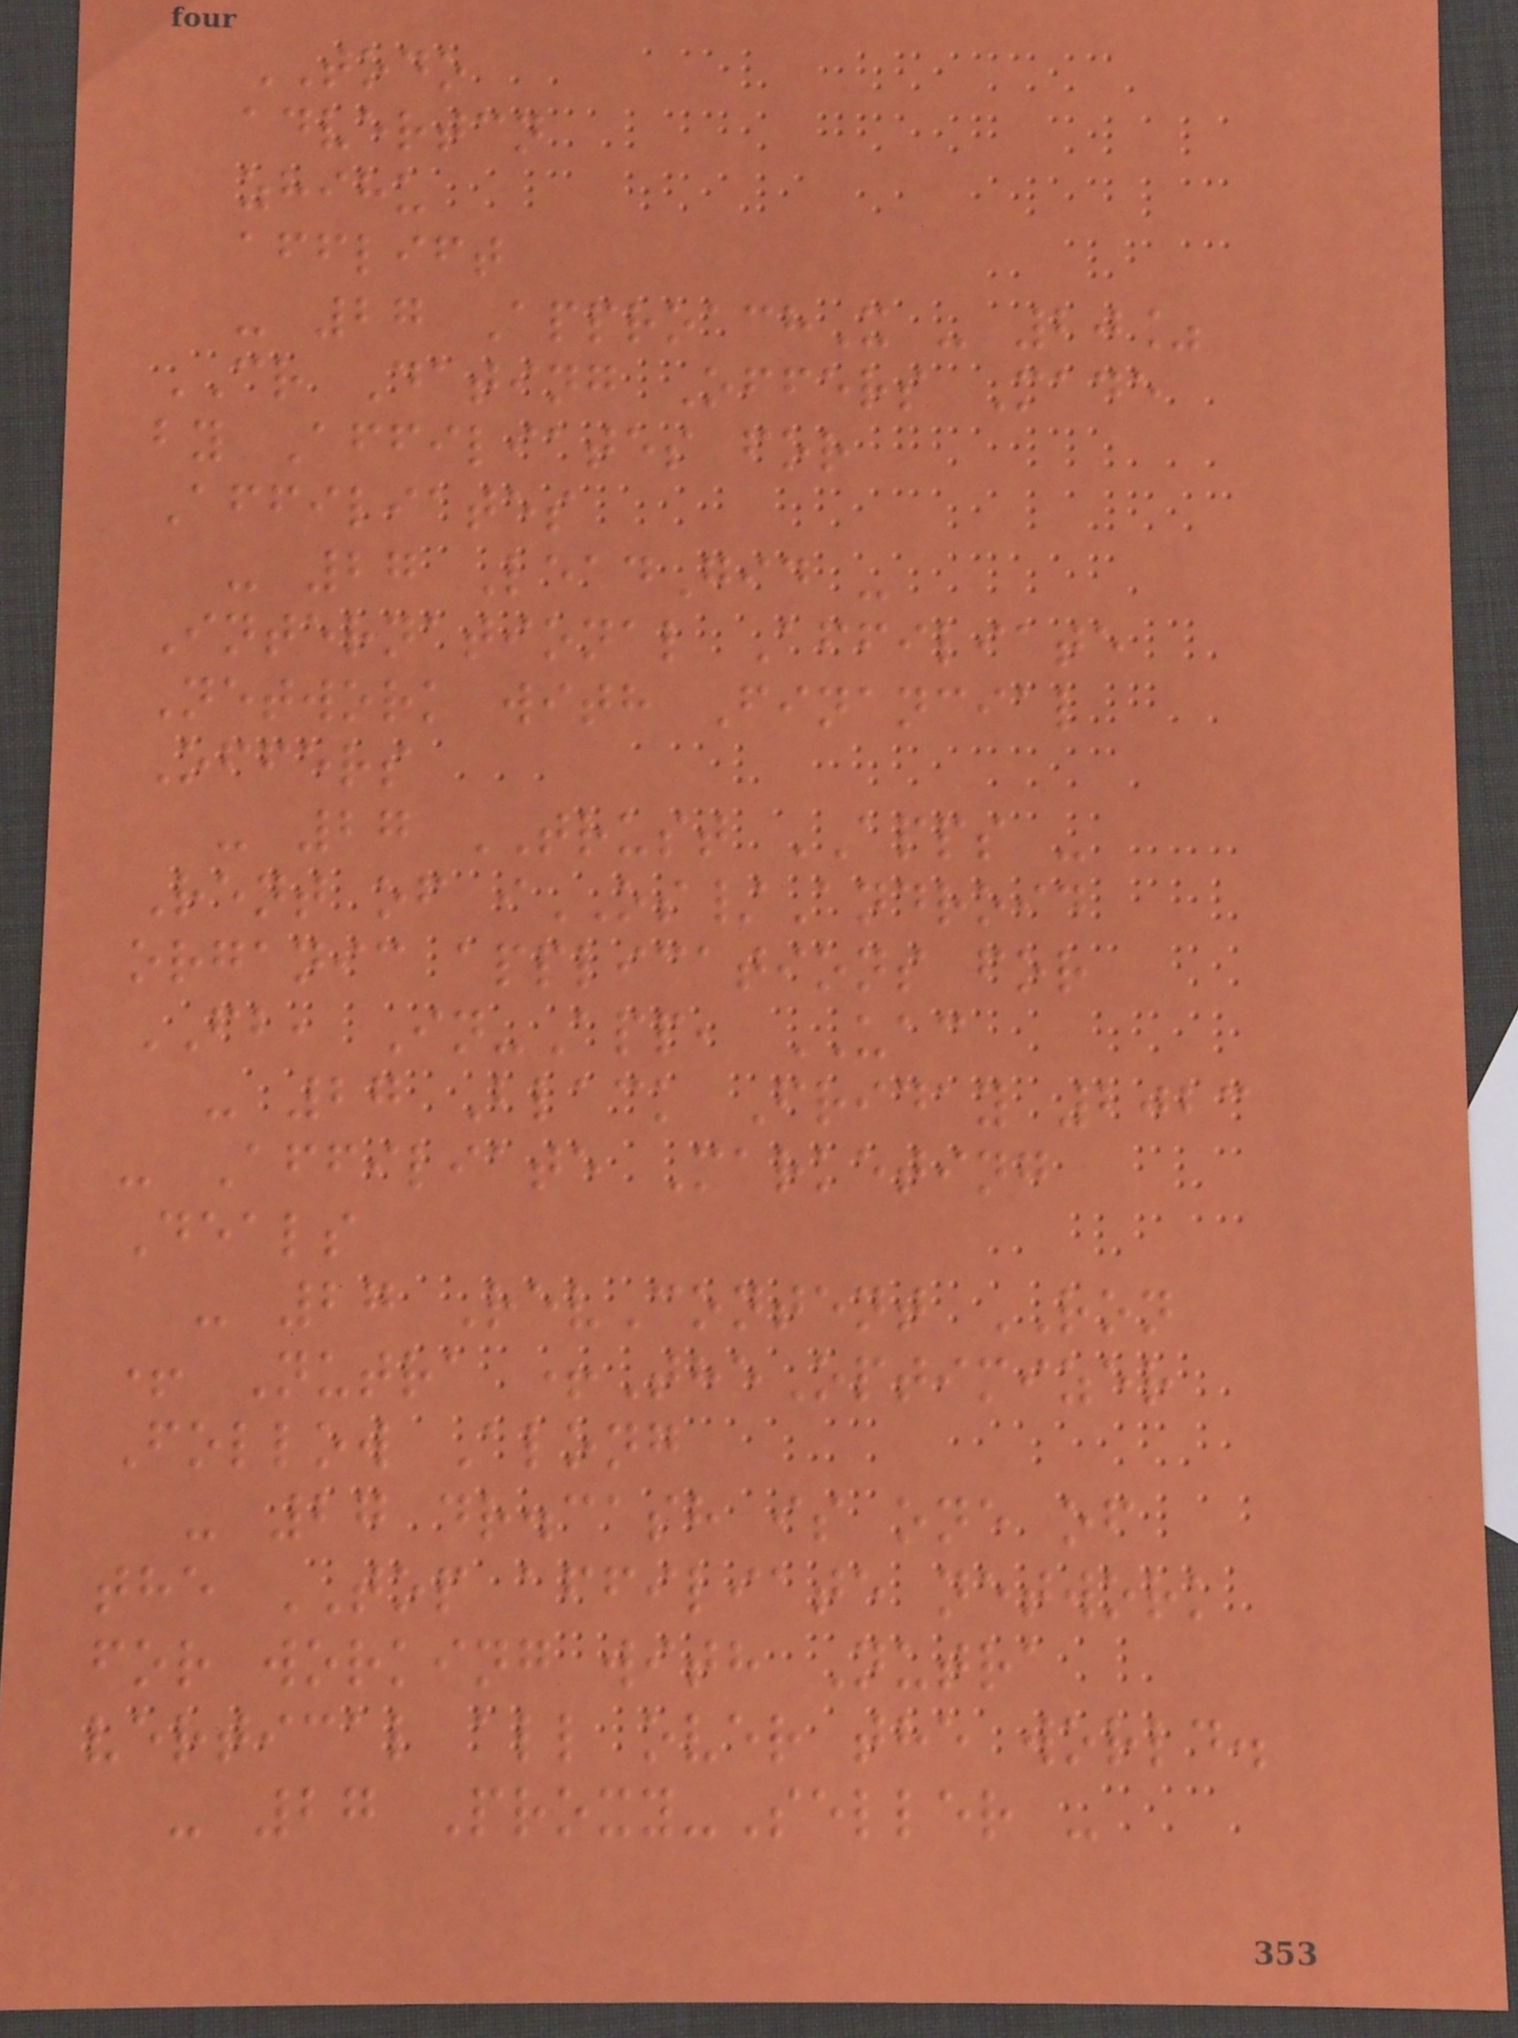TODO
advertcn
zhihu
afflift
- 27 ApproachX - 20%
CR Dating Offers Made
by Affiliates for
Affiliates
- 27 LeadGid -
International Affiliate
Network with Financial
Offers
- 27 TRUST APPS -
Rent of iOS/Android
organic applications for
FB, In-App, UAC
- 27 Black Friday 2023
- Affiliate Marketing
Deals
- 27 RevContent RON
+ Nutra +TheOptimizer
Follow Along
- 27 dr.cash is one of
the TOP affiliate network
for working with Nutra
vertical all over the world.
- 27 Proxy-Seller -
